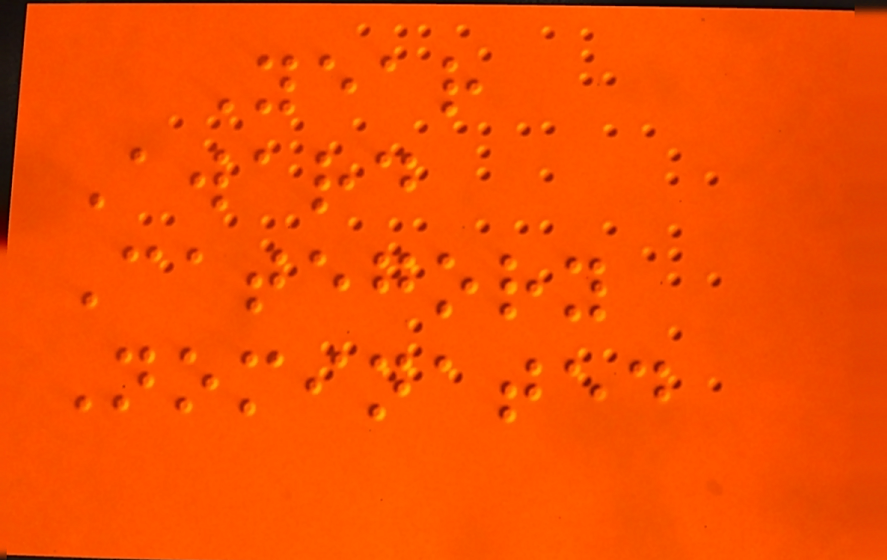Year
Award
Category
Nominated
